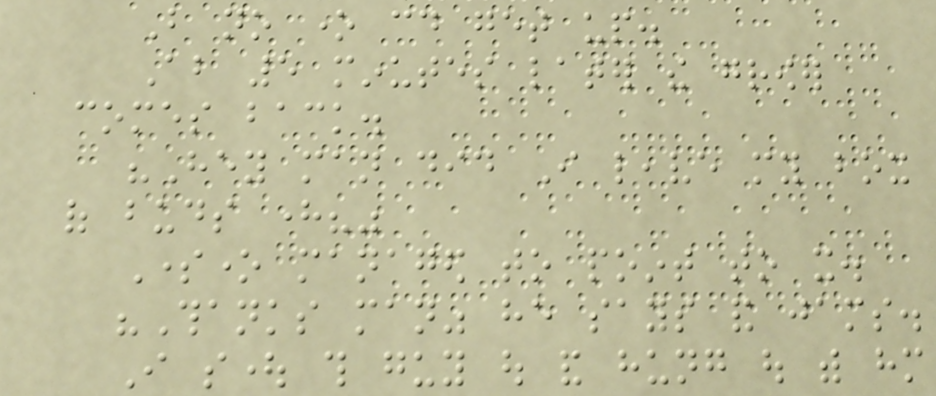But no one could get up.
About 5 minutes later the grower
comes back.
"Hey man did I leave my box
of buds here?"
Someone managed to point to it.
"Thanks man" he says and jams.
I sought this guy out and hung out with him
